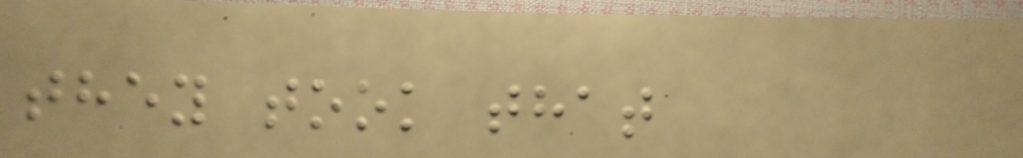they took that
